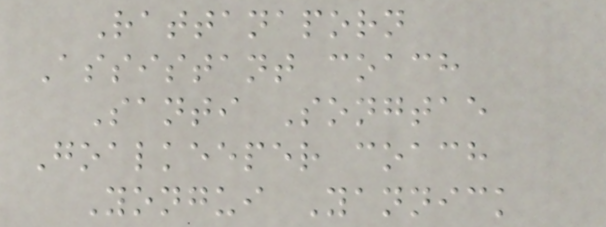Rattanaporn
Assistant coach
Santi Songtae
Goalkeeper coach
Yongui Yannick
